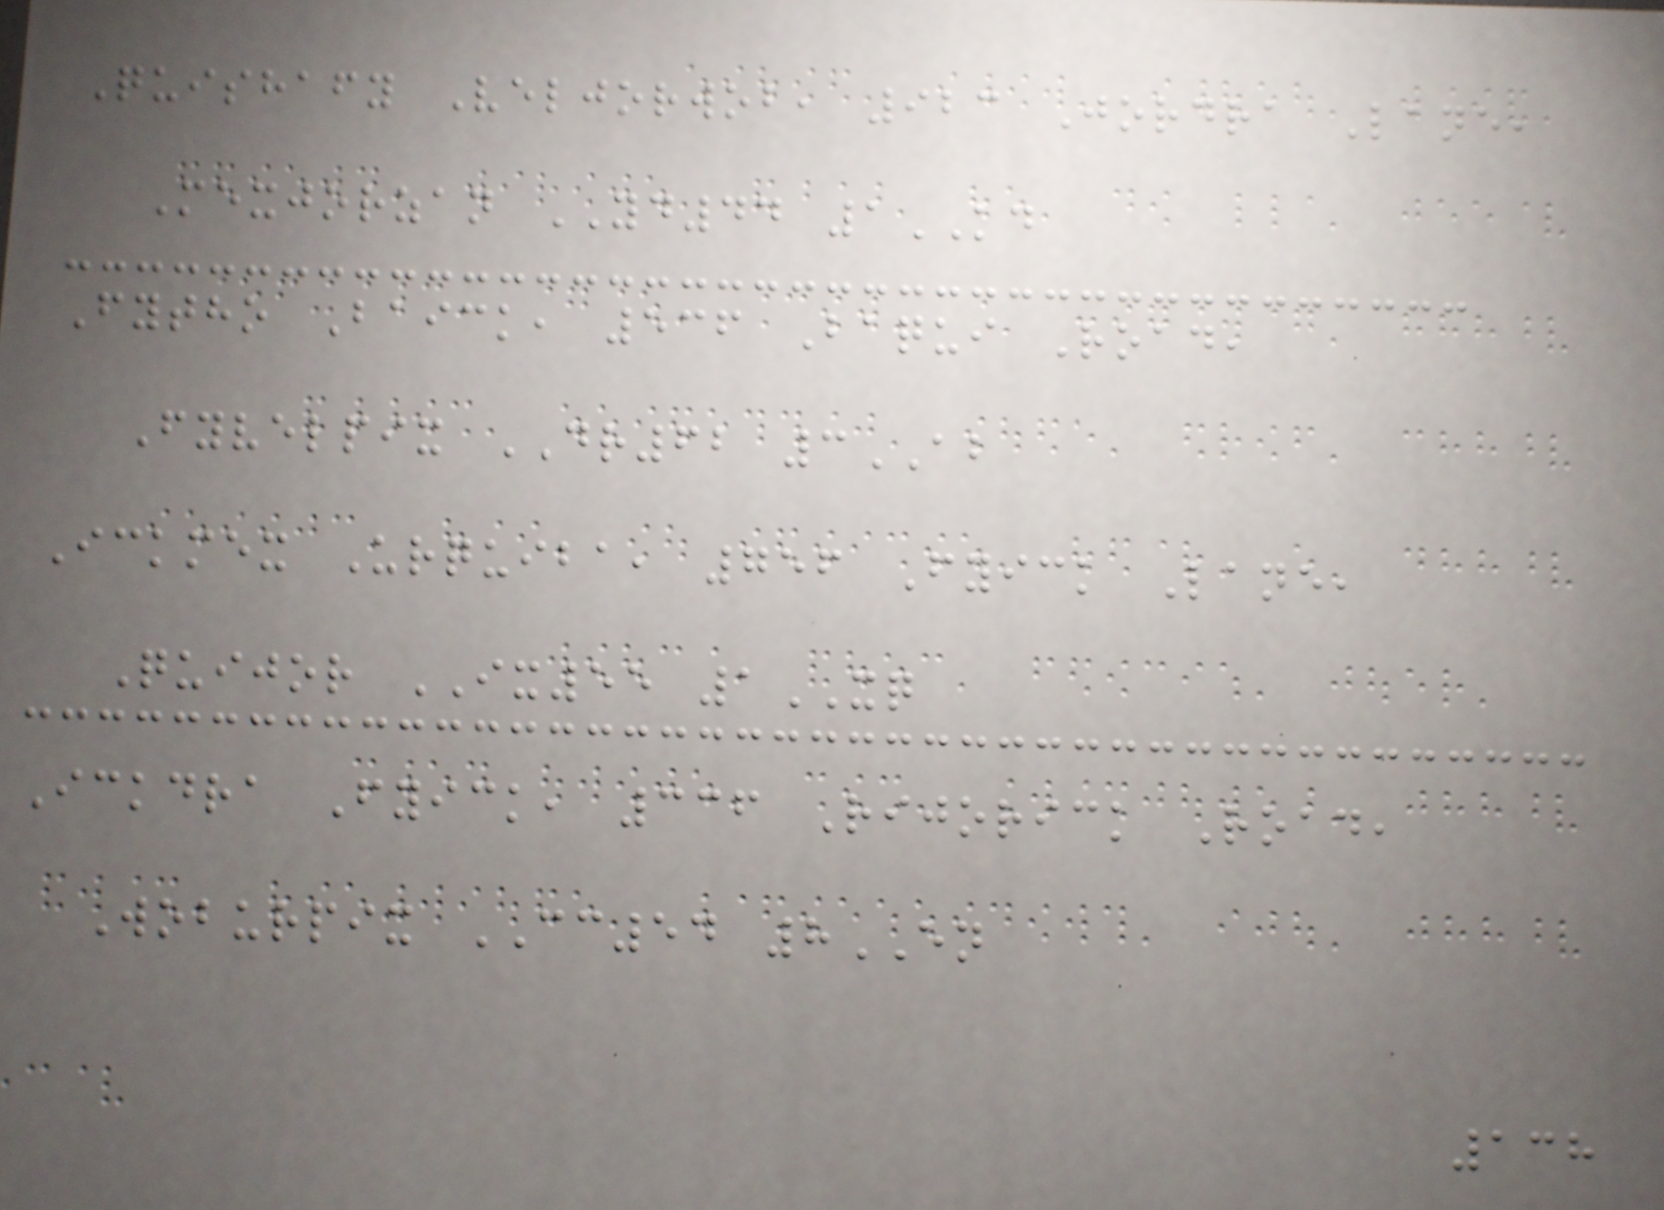Quishafy Veljorwob, 923 Jordra Lane,
Mexjorzan YD44 1KD
Fytho Baick, 536 Baqui Road,
Fyvelpix DR62 3AB
Ickmex Urquiba, 756 Fyick Lane,
Quijor IX55 1XQ
Ickdra Fyick, 336 Rijorick Road,
Woburpix CC54 8EN
138
